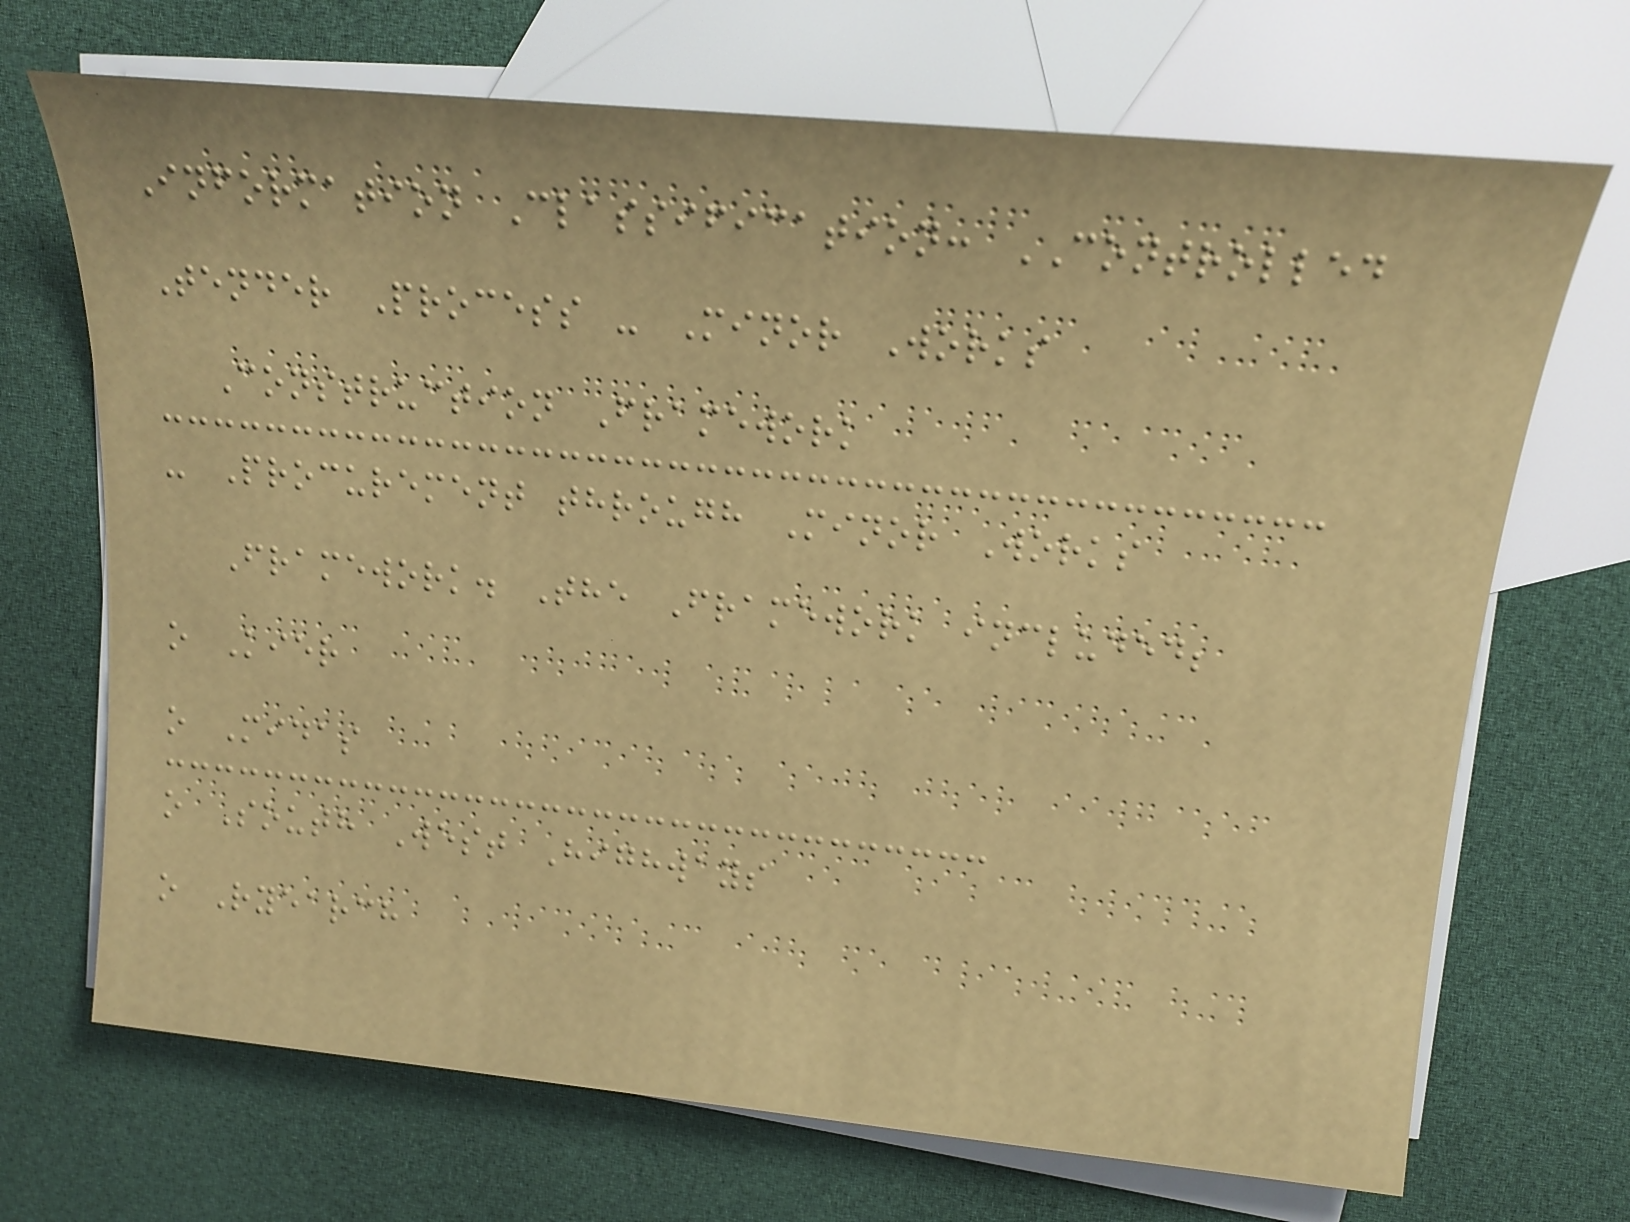Information Classification: CONTROLLED
Tender Process - Minor Works
Construction Framework
- Procurement through Minor Works
Framework. The Framework included;
o Kier
o Midas
o South West Highways
o Ryearch
